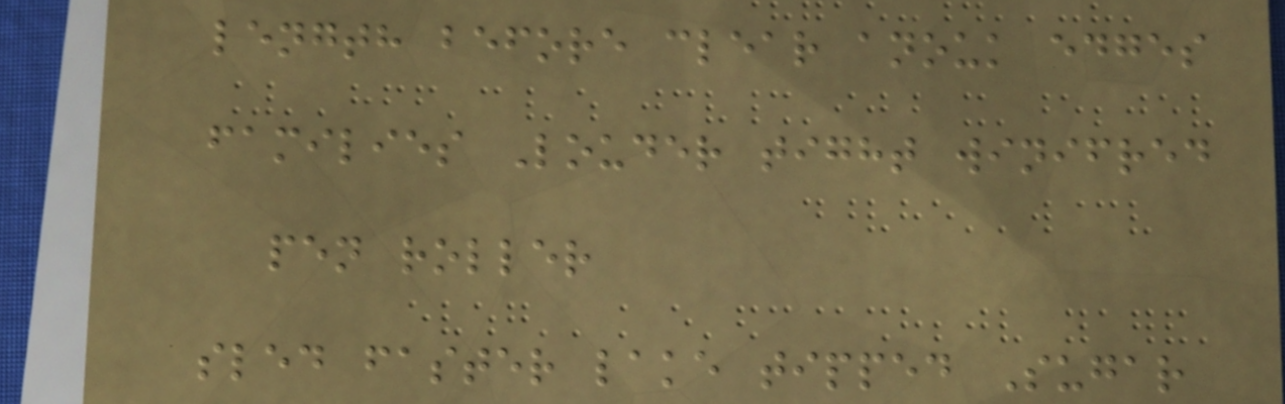length before clear anouk edges
families Louder tight winifred
pen roller
sled faster lake tipped Sugar
